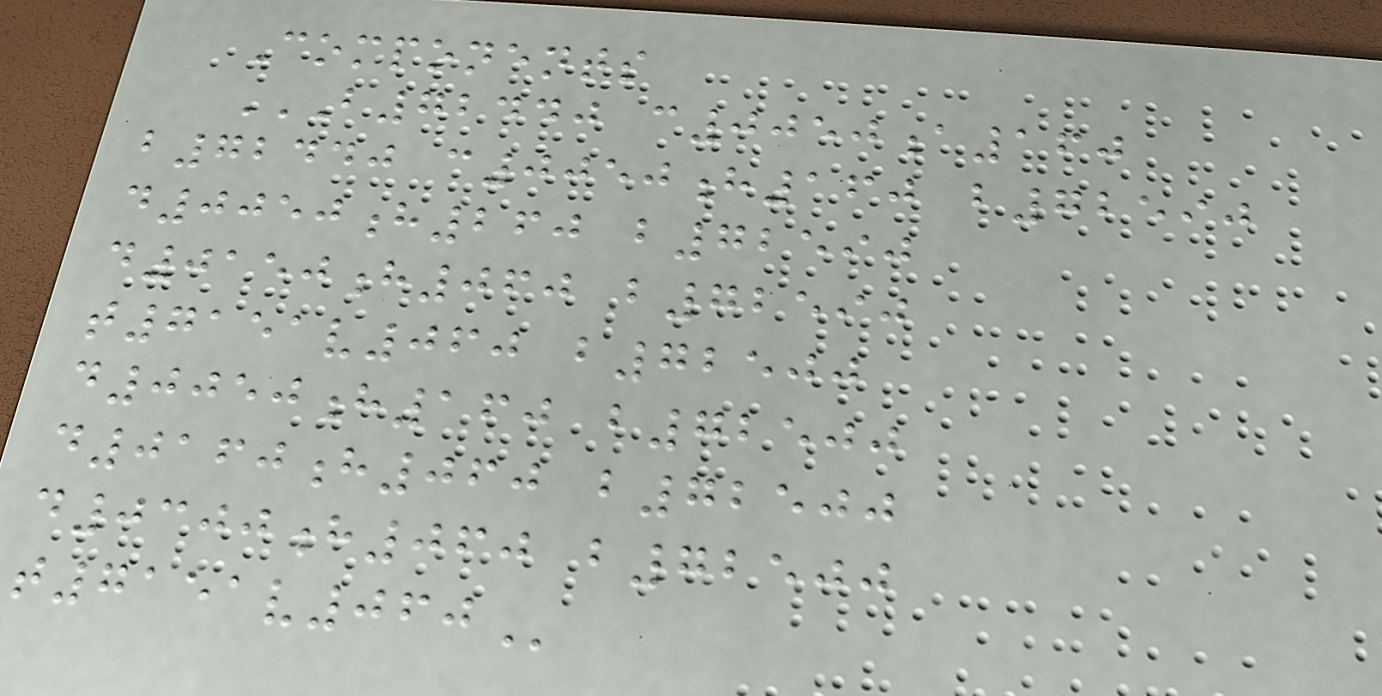Components
B72440 C0050A160
B72440 C0050H160 B72590
D0050H260 B72590
D0150H060 B72590
T7151V060 B72500
D0050H160 B72500
D0160H060 B72500
D0300H060 B72500
T7151V060
